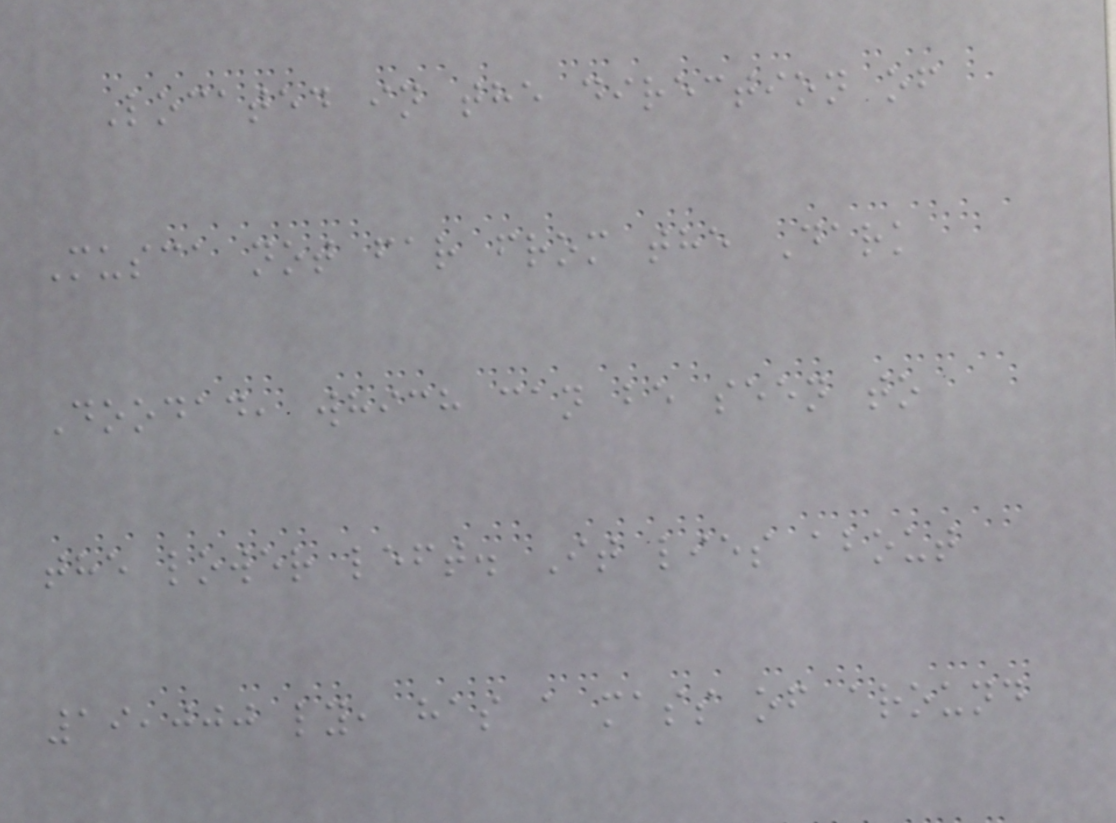Located in the direction of
Musca not far from the Dark
Doodad, which can be seen to
the lower left. It lies about
19,000 ly, has a mass of around
